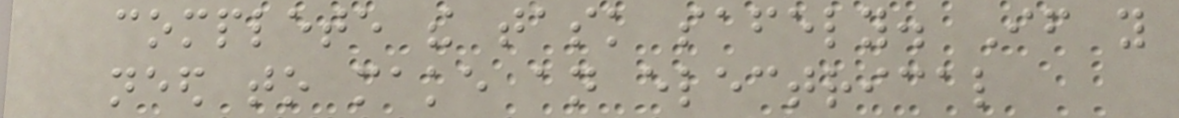complete the task safely. If you
need to make an electrical
